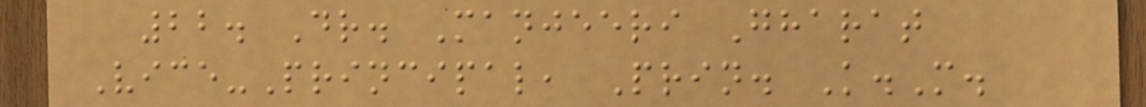22. Dr. Manjeeri Gharat
Vice-Principal, Prin. K.M.
